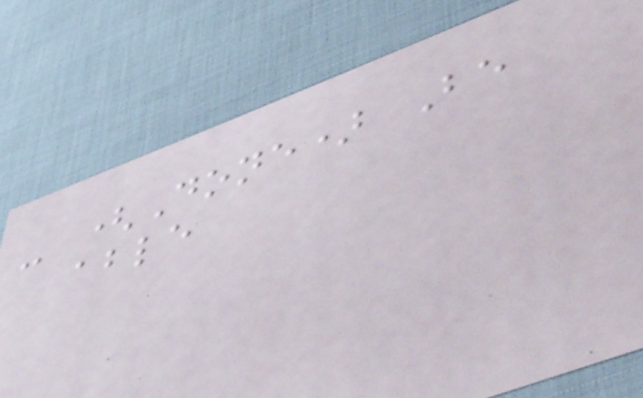- (Done) Be
able
